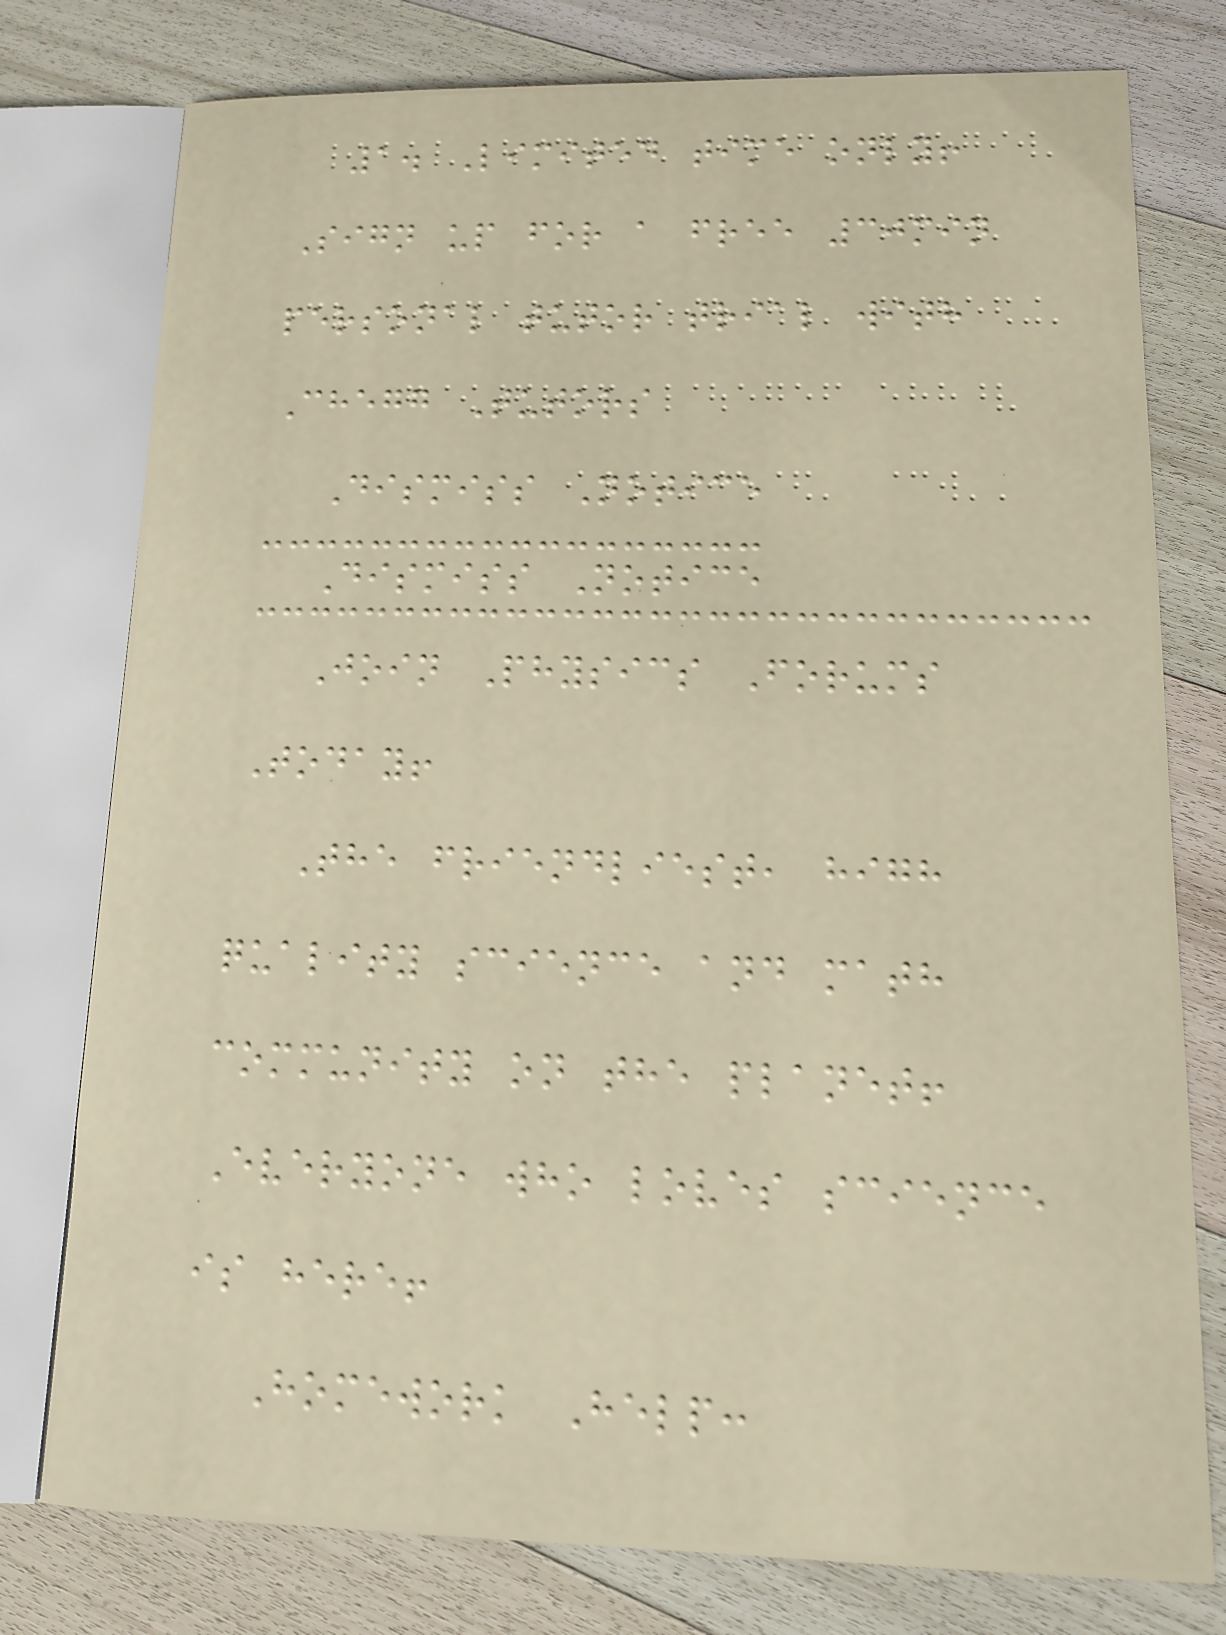1. Limited time only!
Sign up for a free 30min
personal tutor trial with
Chegg Tutors
Dismiss Notice
Dismiss Notice
Join Physics Forums
Today!
The friendliest, high
quality science and math
community on the planet!
Everyone who loves science
is here!
Homework Help:
